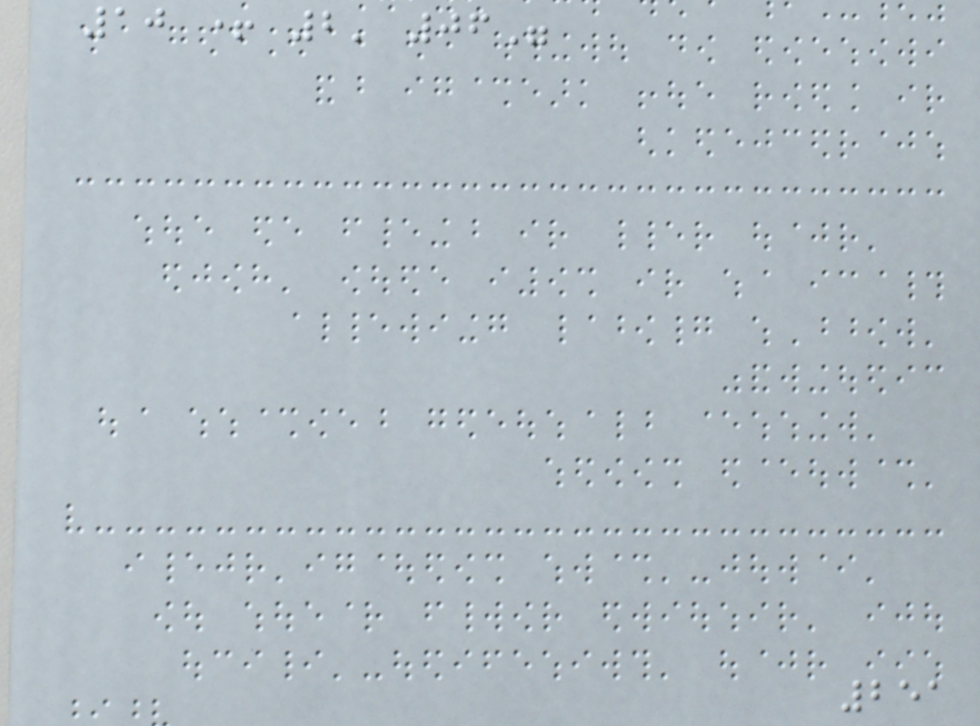10 + 2' 06"
251
